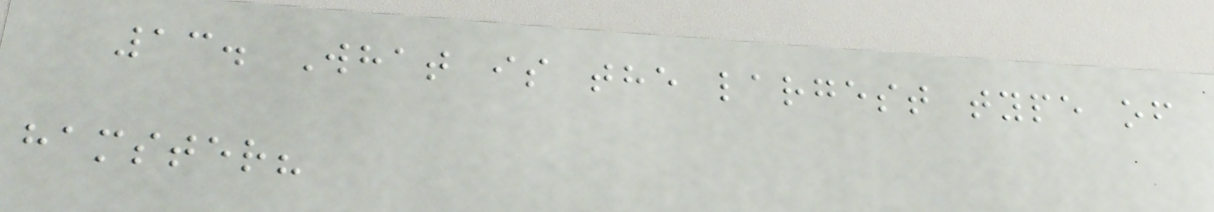13. What is the largest type of
hamster?
